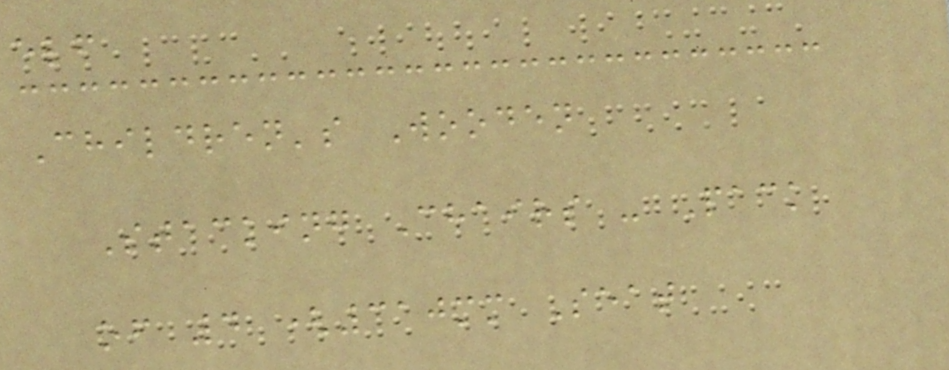elf
Children's Wooden
Stacking Chairs - Pack
of 4 (310mm Seat
